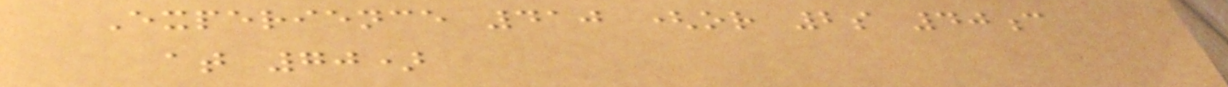Experience 410 (or 2s 40c
at 70)
